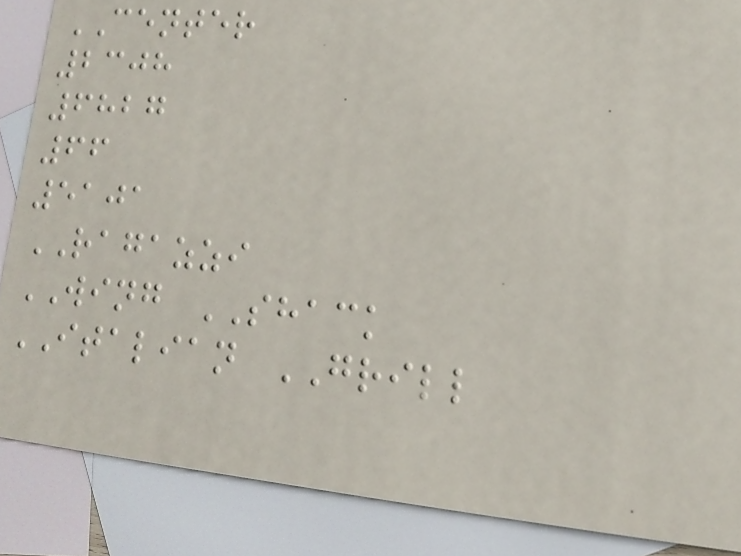CENTER
2308
6827
66
5101
RAGAZZI
WING SHACK
ITALIAN GRILL
